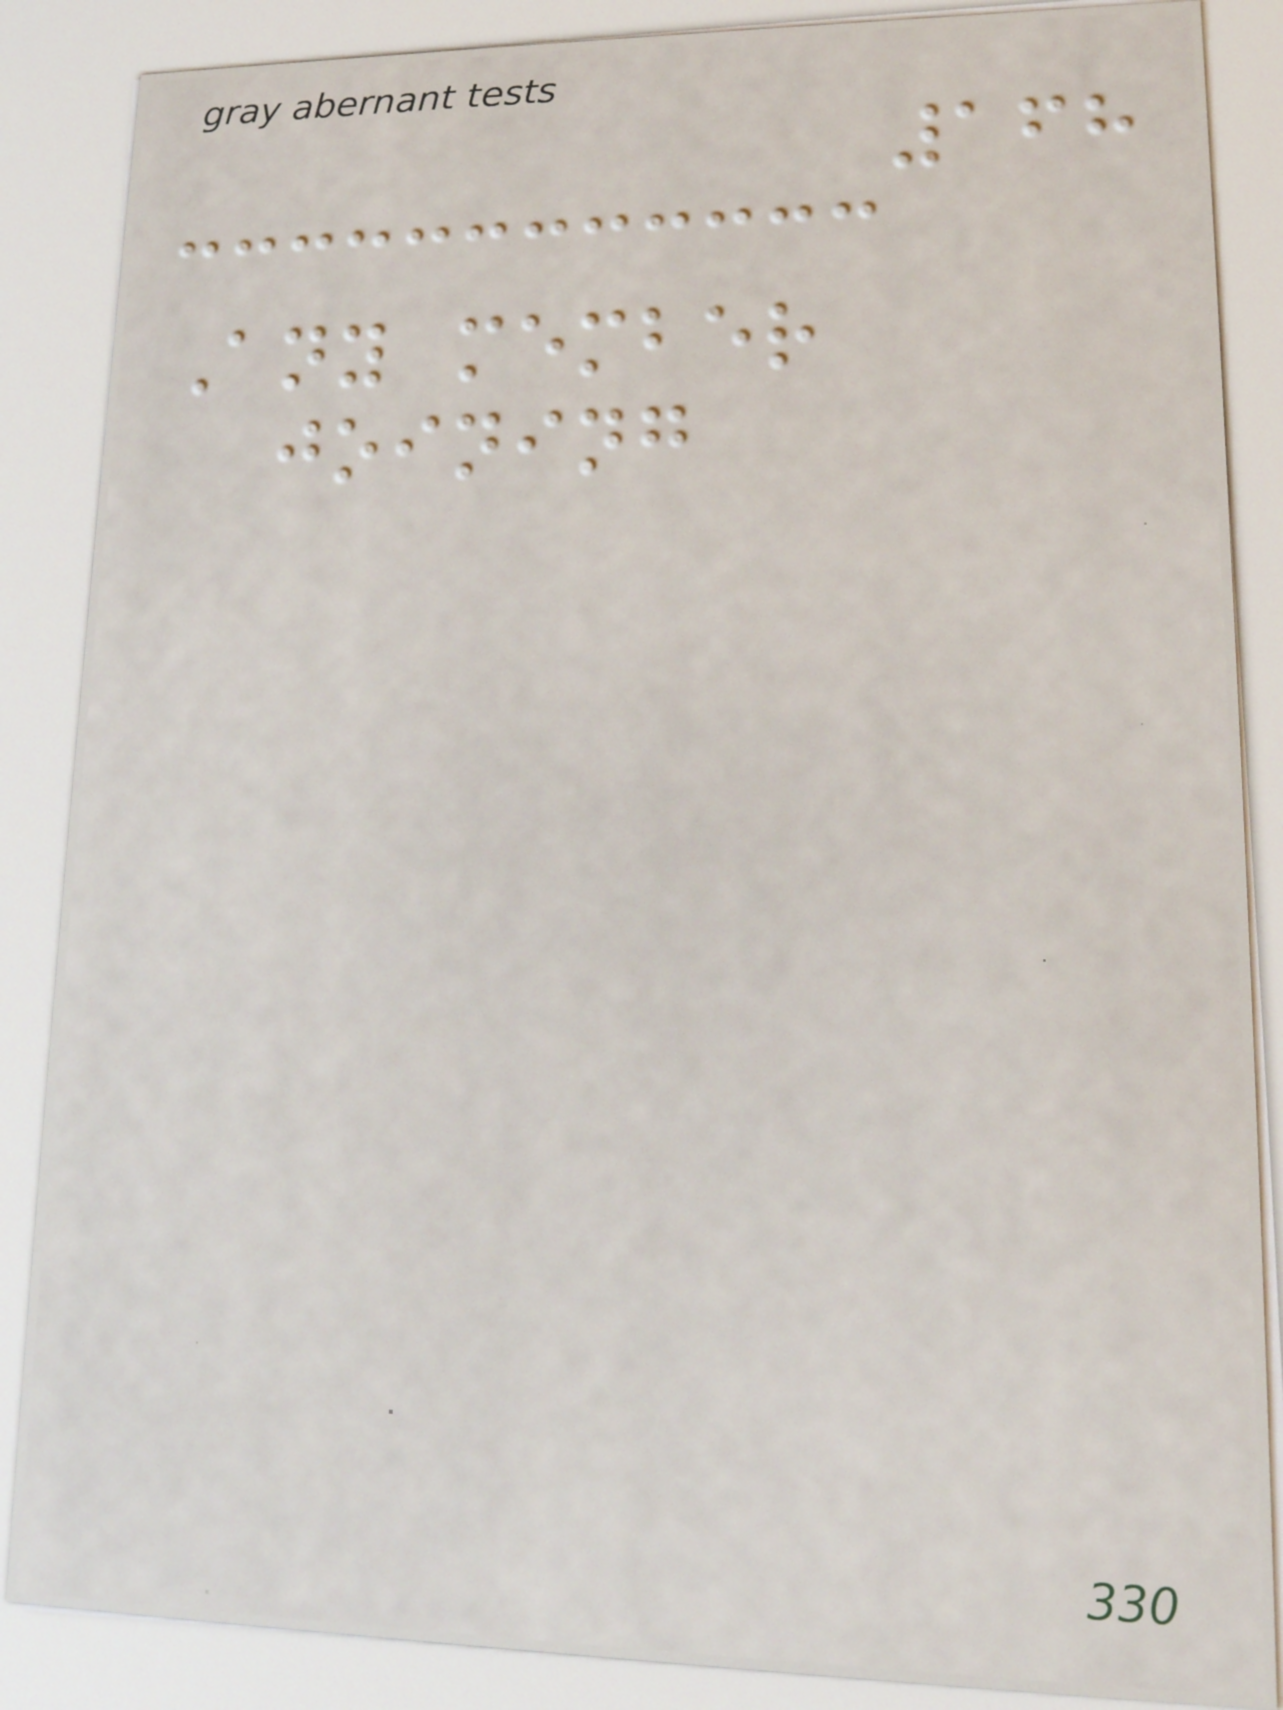168
Any member
joining
